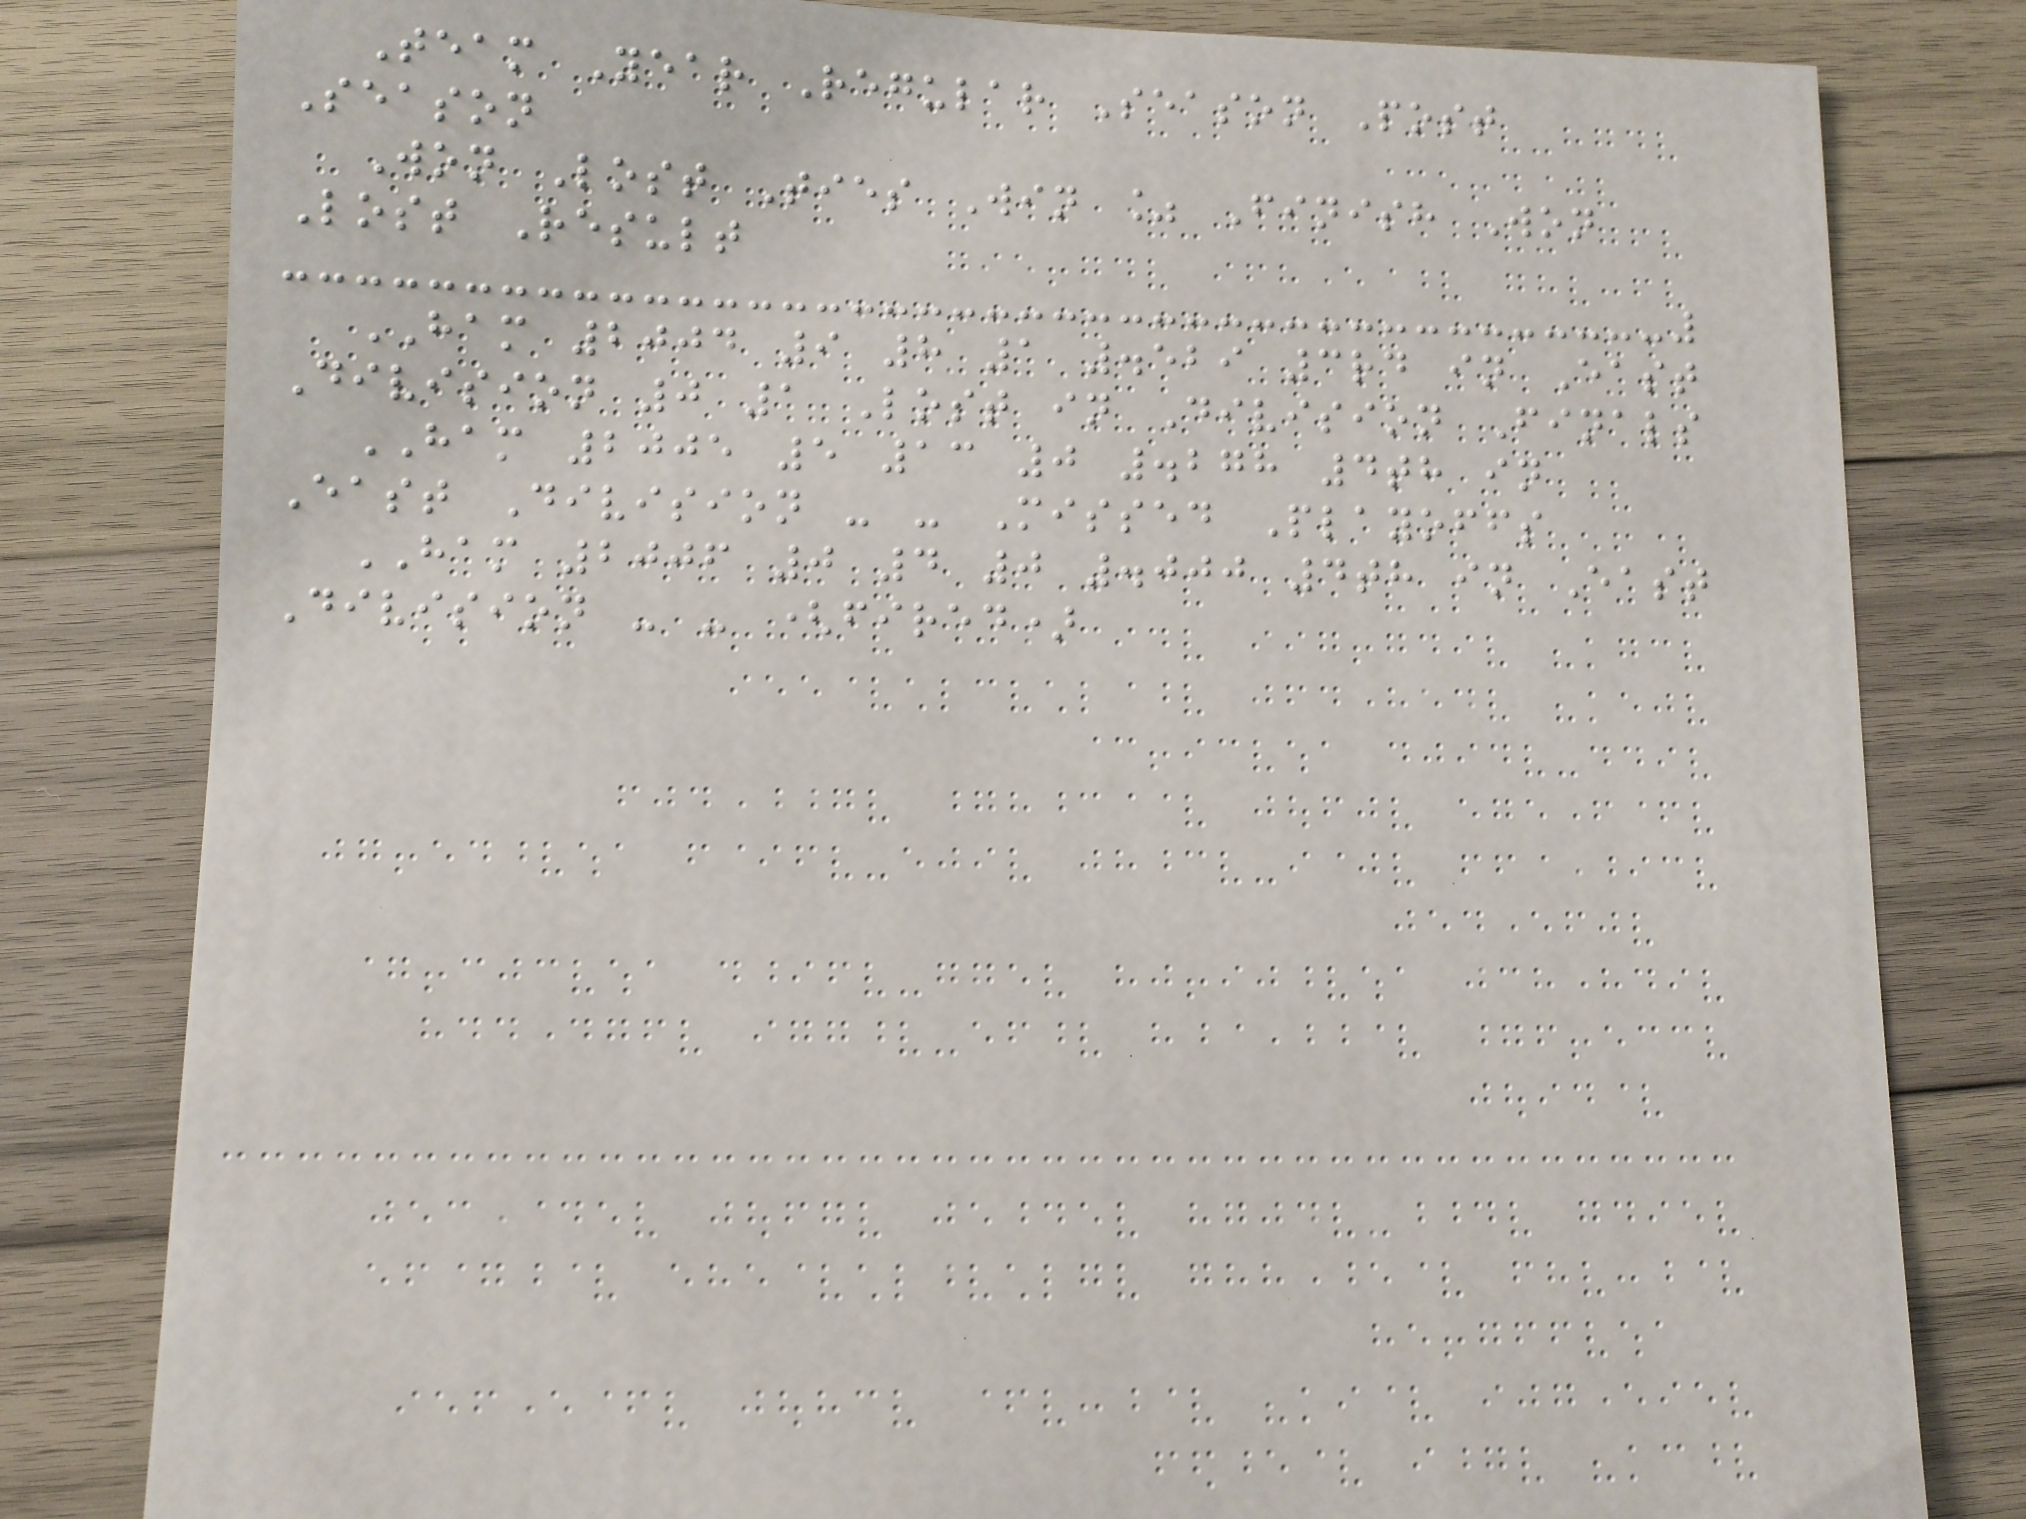Team Year Regular Season Post
Season
Won Lost Ties Win % Finish Won
Lost Result
HAM 2004 9 8 1 .529 3rd in East
Division 0 1 Lost in Division Finals
HAM 2005 5 13 0 .278 4th in
East Division - - Missed Playoffs
HAM 2006 0 4 0 .000 4th in East
Division - - (fired)
